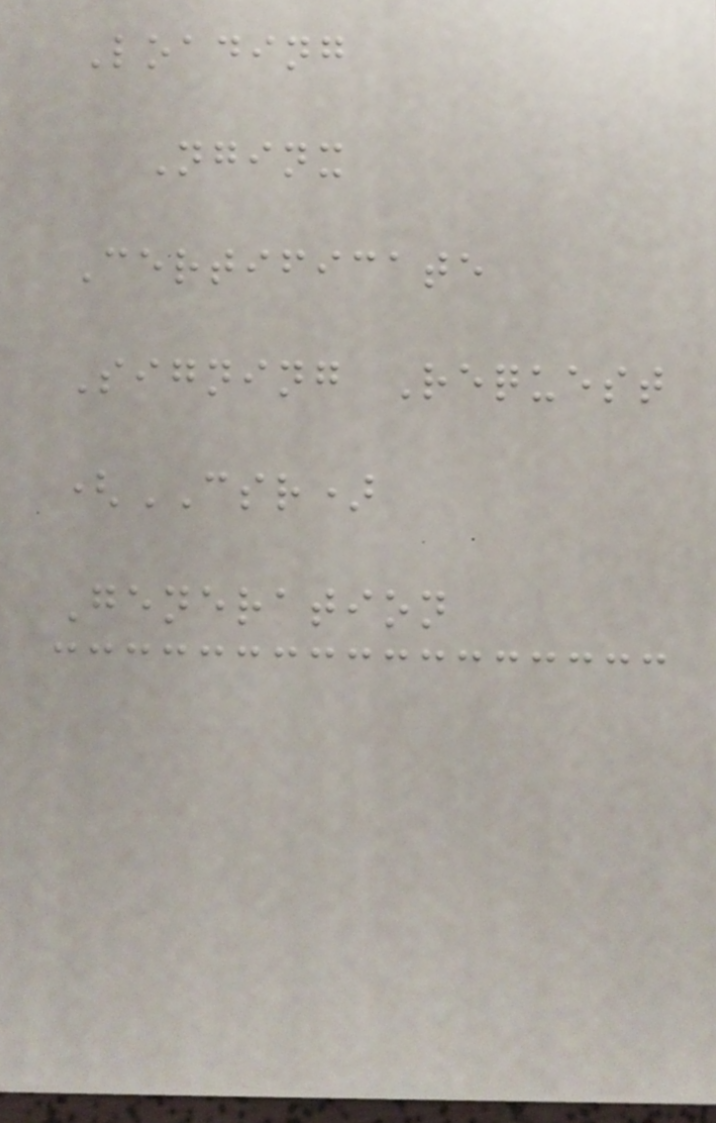Loading
Nginx
Certificate
Signing Request
(CSR)
Generation
